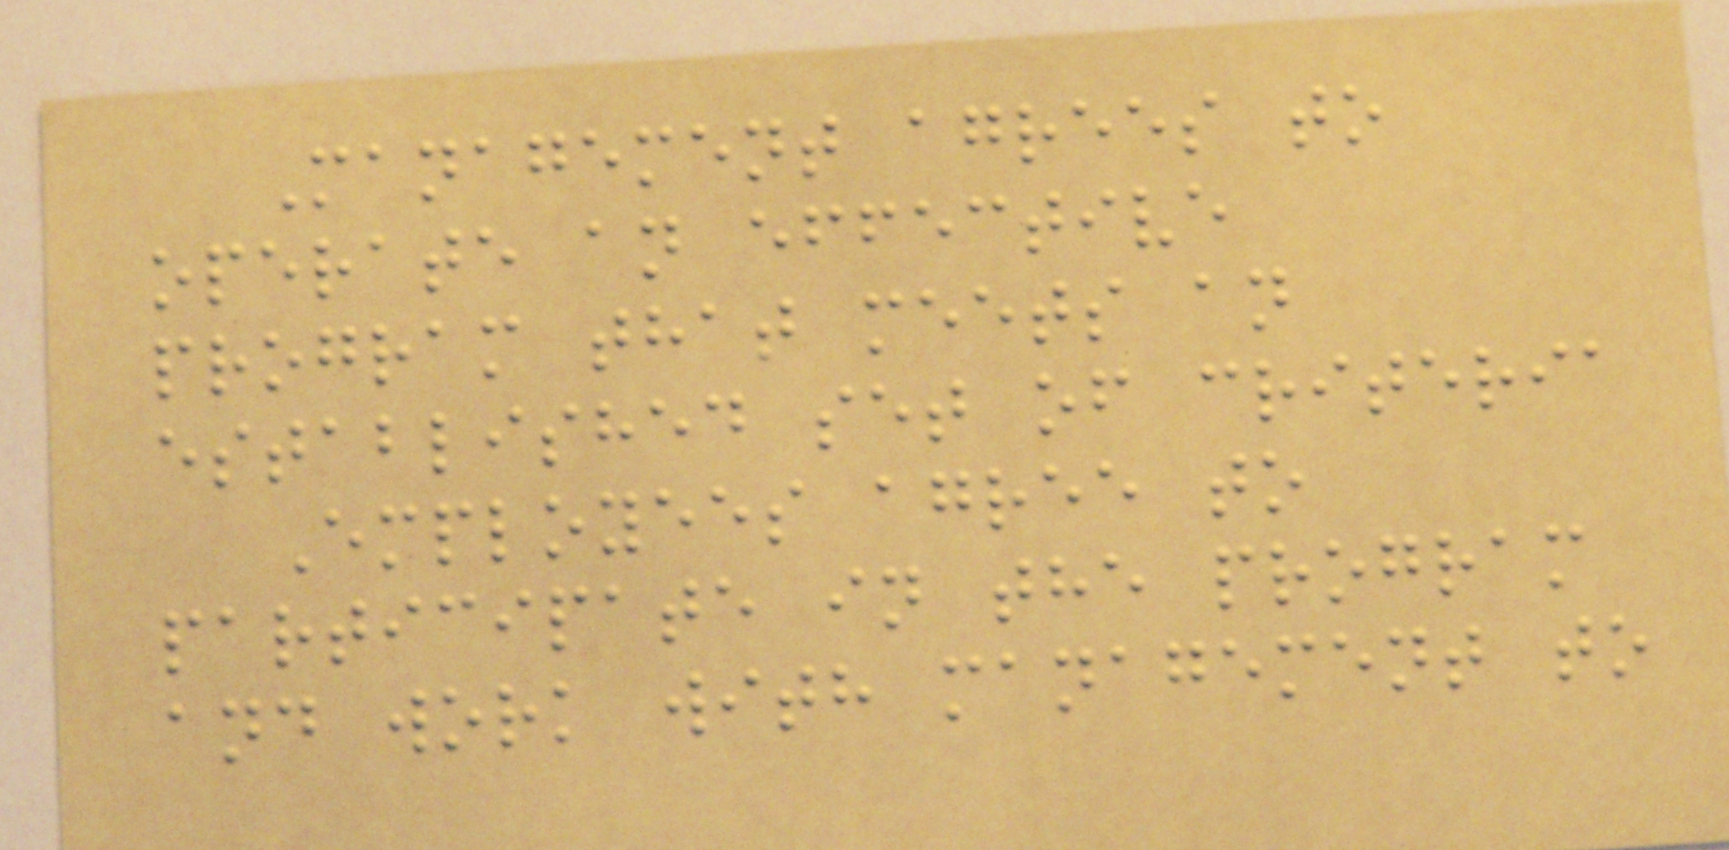Management agrees to
operate an effective
program that meets an
established set of criteria
Employees agree to
participate in the program
and work with management to
